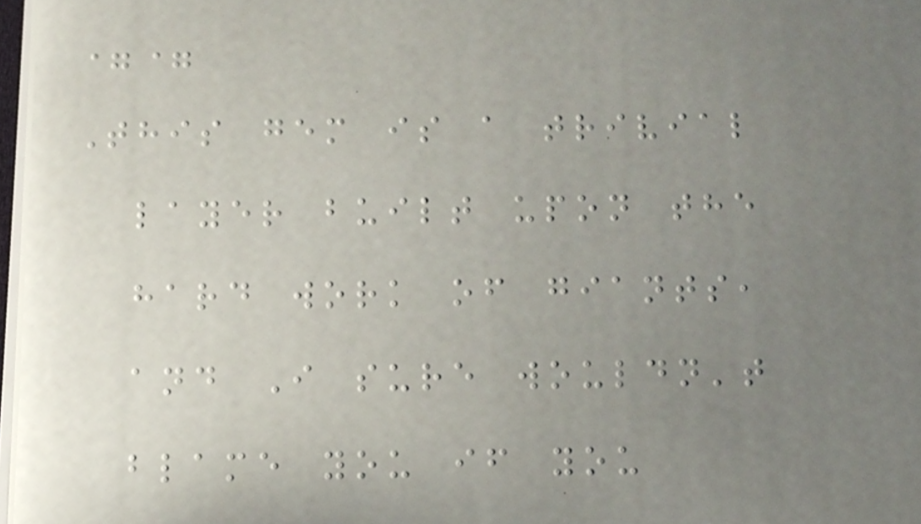==
This gem is a trivial
layer built upon the
hard work of giants,
and I sure wouldn't
blame you if you
